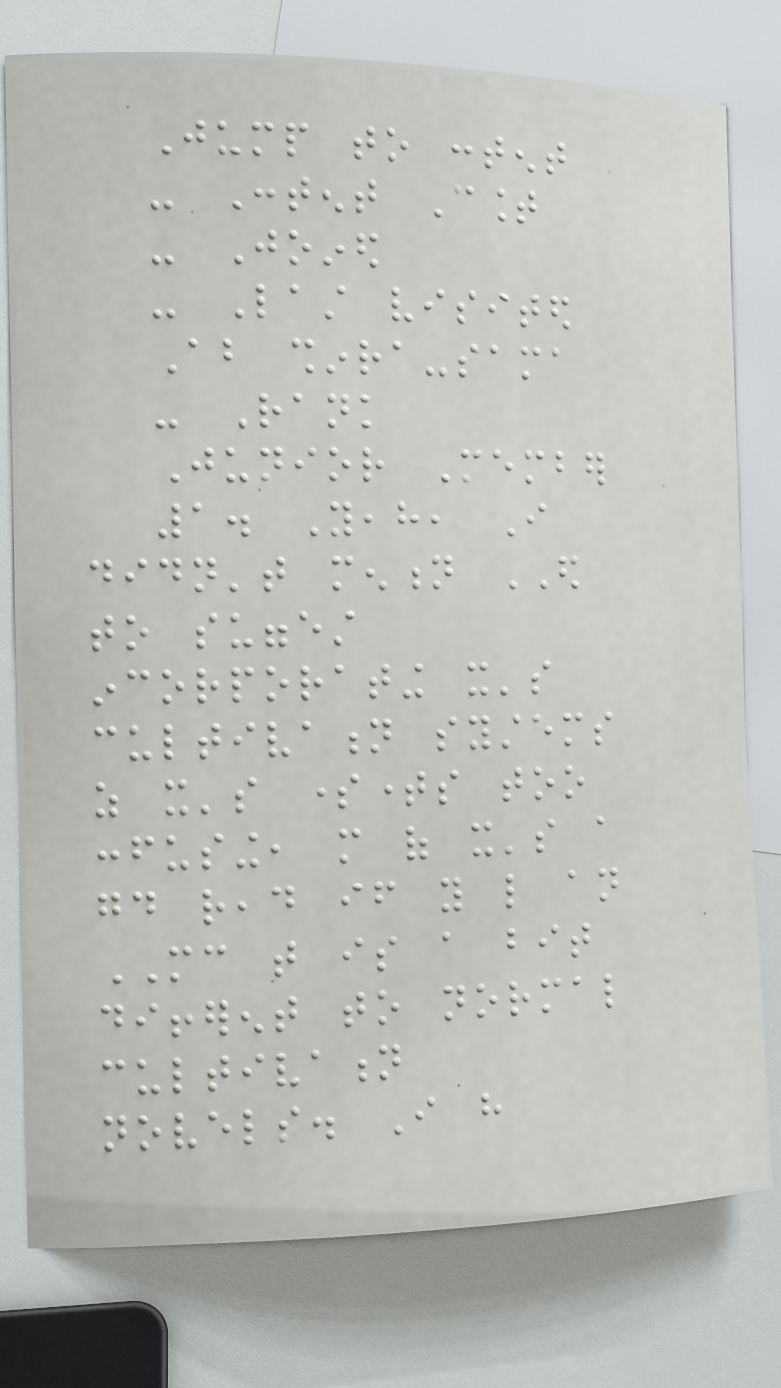Jump to content
- Content Count
- Joined
- Last visited
About shinra-sama
- Rank
Junior Member
1. Yeah, I
didn't mention ED
to suggest
incorporating it's
cultivation systems
as it's sometimes too
confusing, more of it's a
good read if you like an
MC that is a bit
different to normal
cultivation
novels. I have
